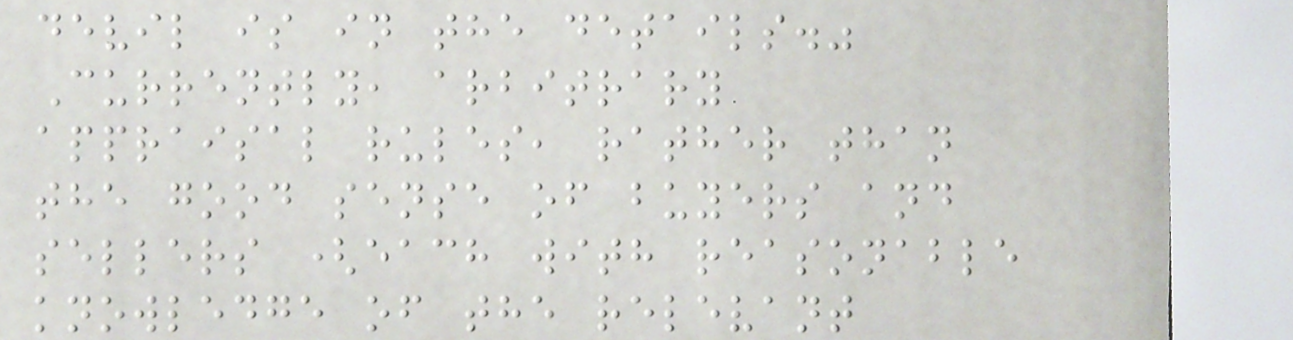devil is in the details."
Currently, arbitrary
appraisal rules, rather than
the good sense of buyers and
sellers (each with reasonable
knowledge of the relevant
